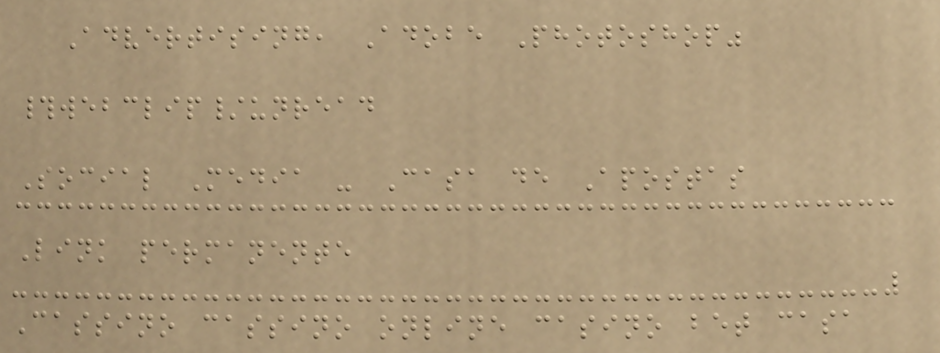Advertising, Adobe Photoshop"
#webclip/unread
Social Media - Casa de Apostas
Link permanente
Cassino cassino online casino bet casa
